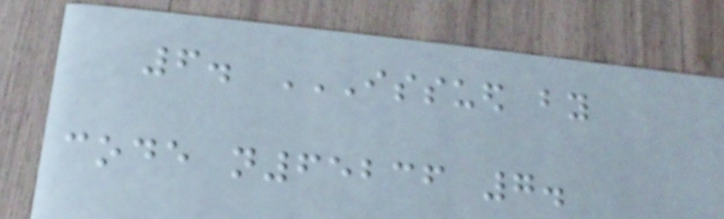6. ISSUED BY
CODE N65236 7.
